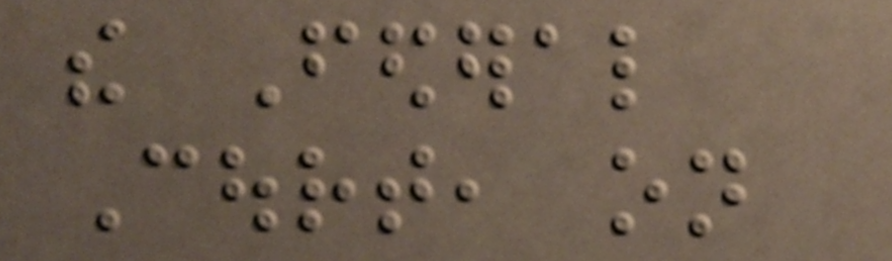the Federal
Court, on
